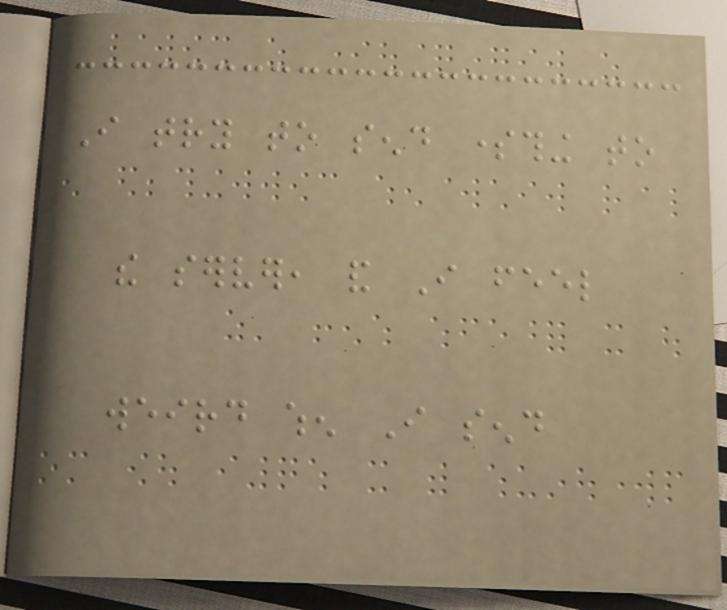I try to send something to
the server, and I feel
weird when I send
